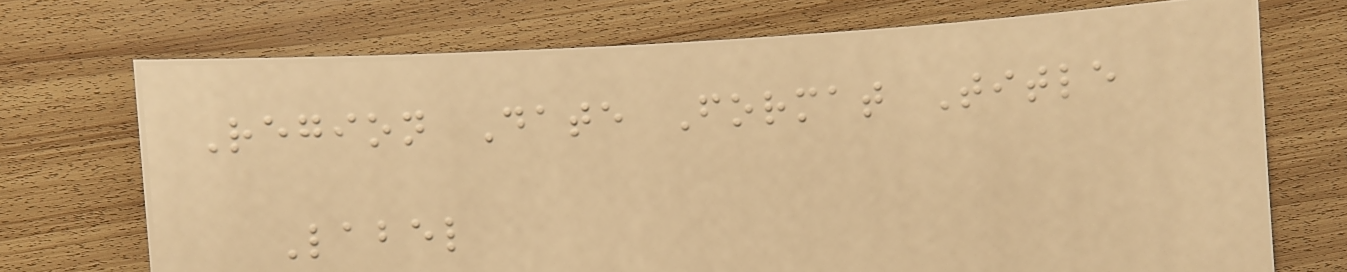Region Date Format Title
Label
